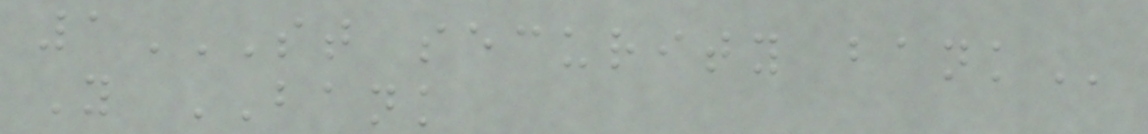1ST SECURITY BANK
Y BANK
